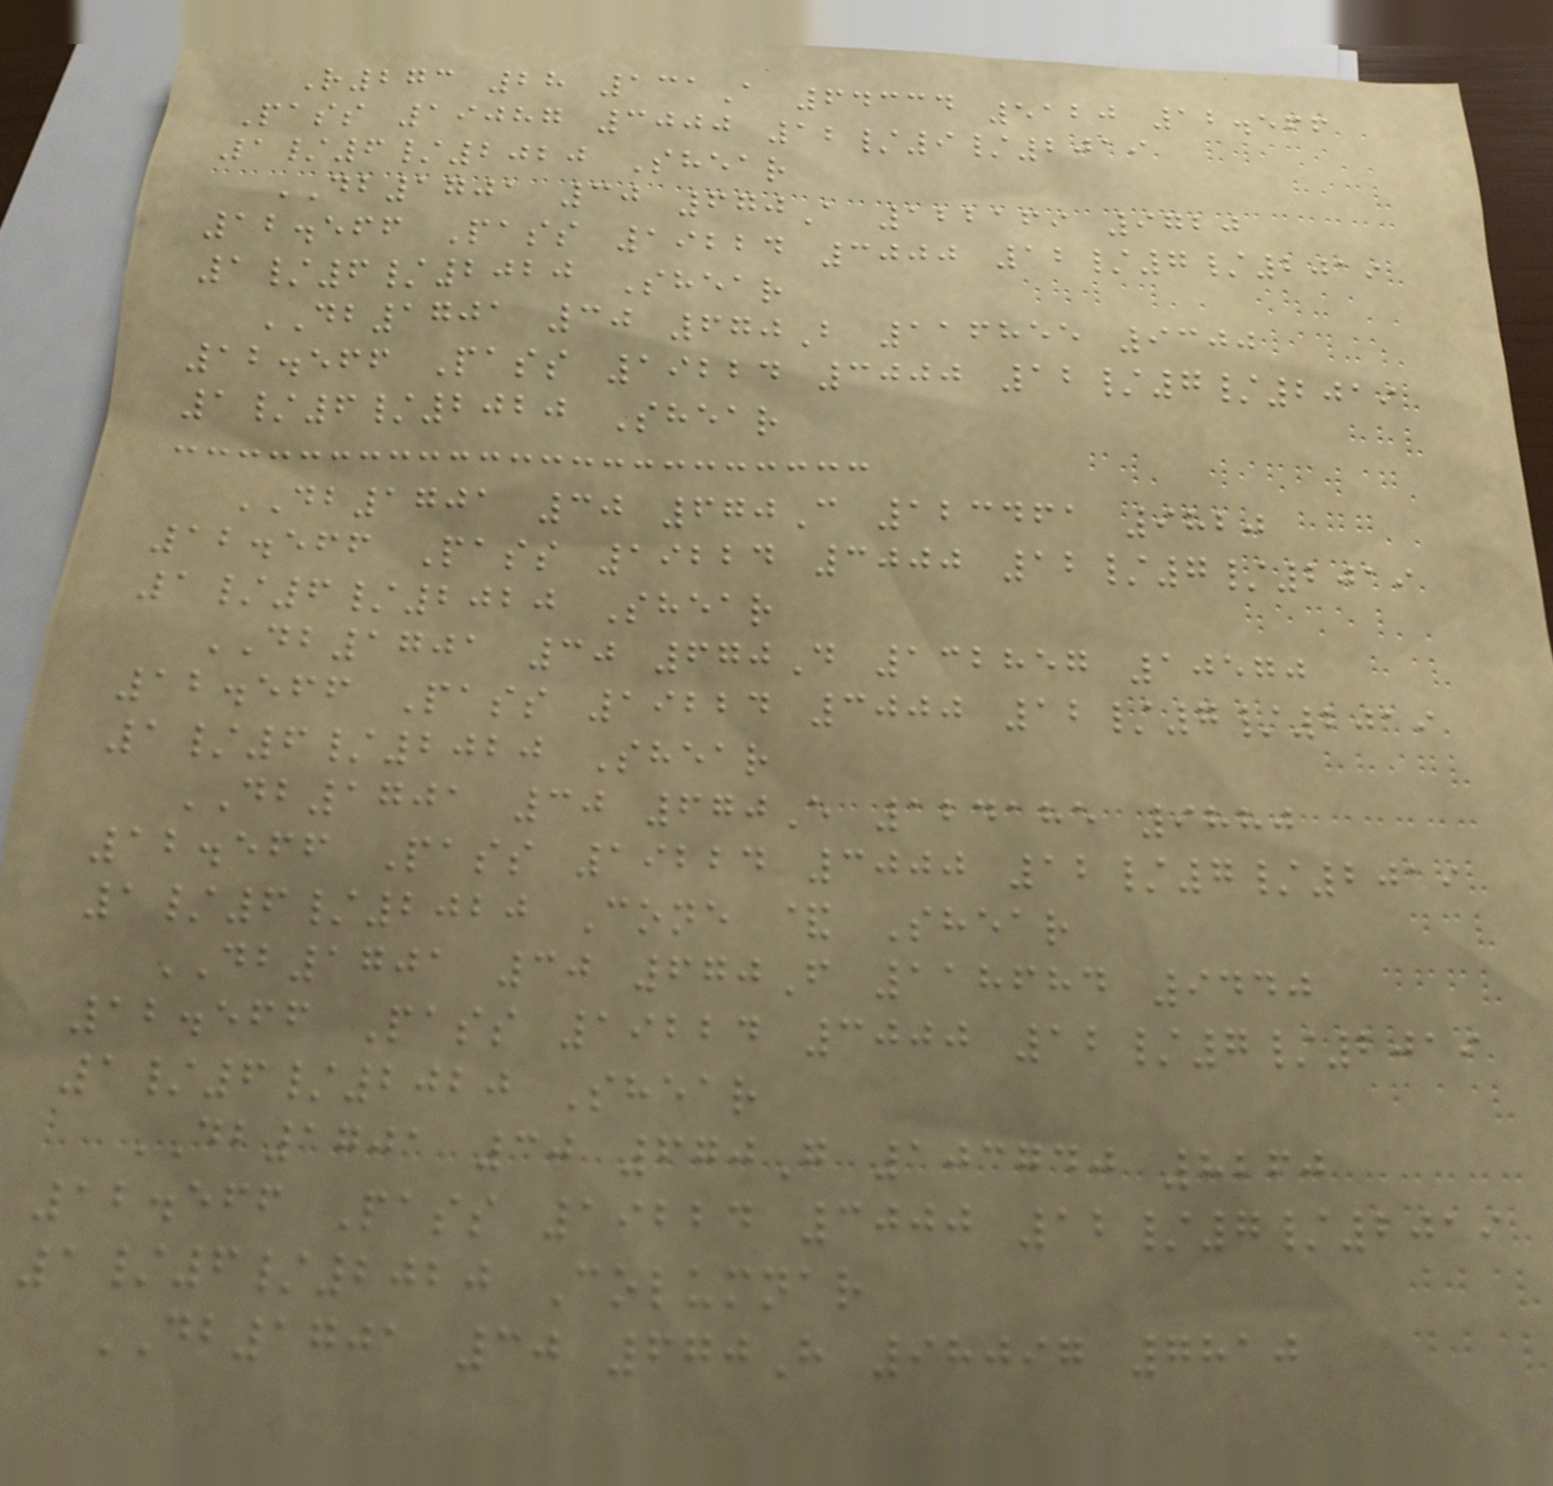R273 28 131A 64334 5120 12.566
Pass 19087 3000 12/9/2019
1/6/2020 Shear
DB1701 30 670A 122169 9720
12.566 Pass 19224 3000 12/7/2019
1/6/2020 Shear
DB1701 30 670B 116855 9300
12.566 Pass 19224 3000 12/7/2019
1/6/2020 Shear
DB1701 30 670C 123461 9820
12.566 Pass 19224 3000 12/7/2019
1/6/2020 Shear
DB1701 30 670D 132857 10570
12.566 Pass 19224 3000 12/7/2019
1/6/2020 Shear
DB1701 30 670E 124185 9880
12.566 Pass 19224 3000 12/7/2019
1/6/2020 Cone & Shear
DB1701 30 670F 118684 9440
12.566 Pass 19224 3000 12/7/2019
1/6/2020 Shear
DB1701 30 670G 103740 8260
12.566 Pass 19224 3000 12/7/2019
1/6/2020 Columnar
DB1701 30 670H 98097 7810
